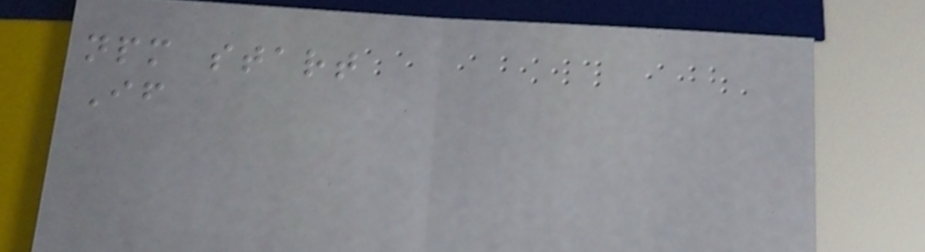npm start
If
